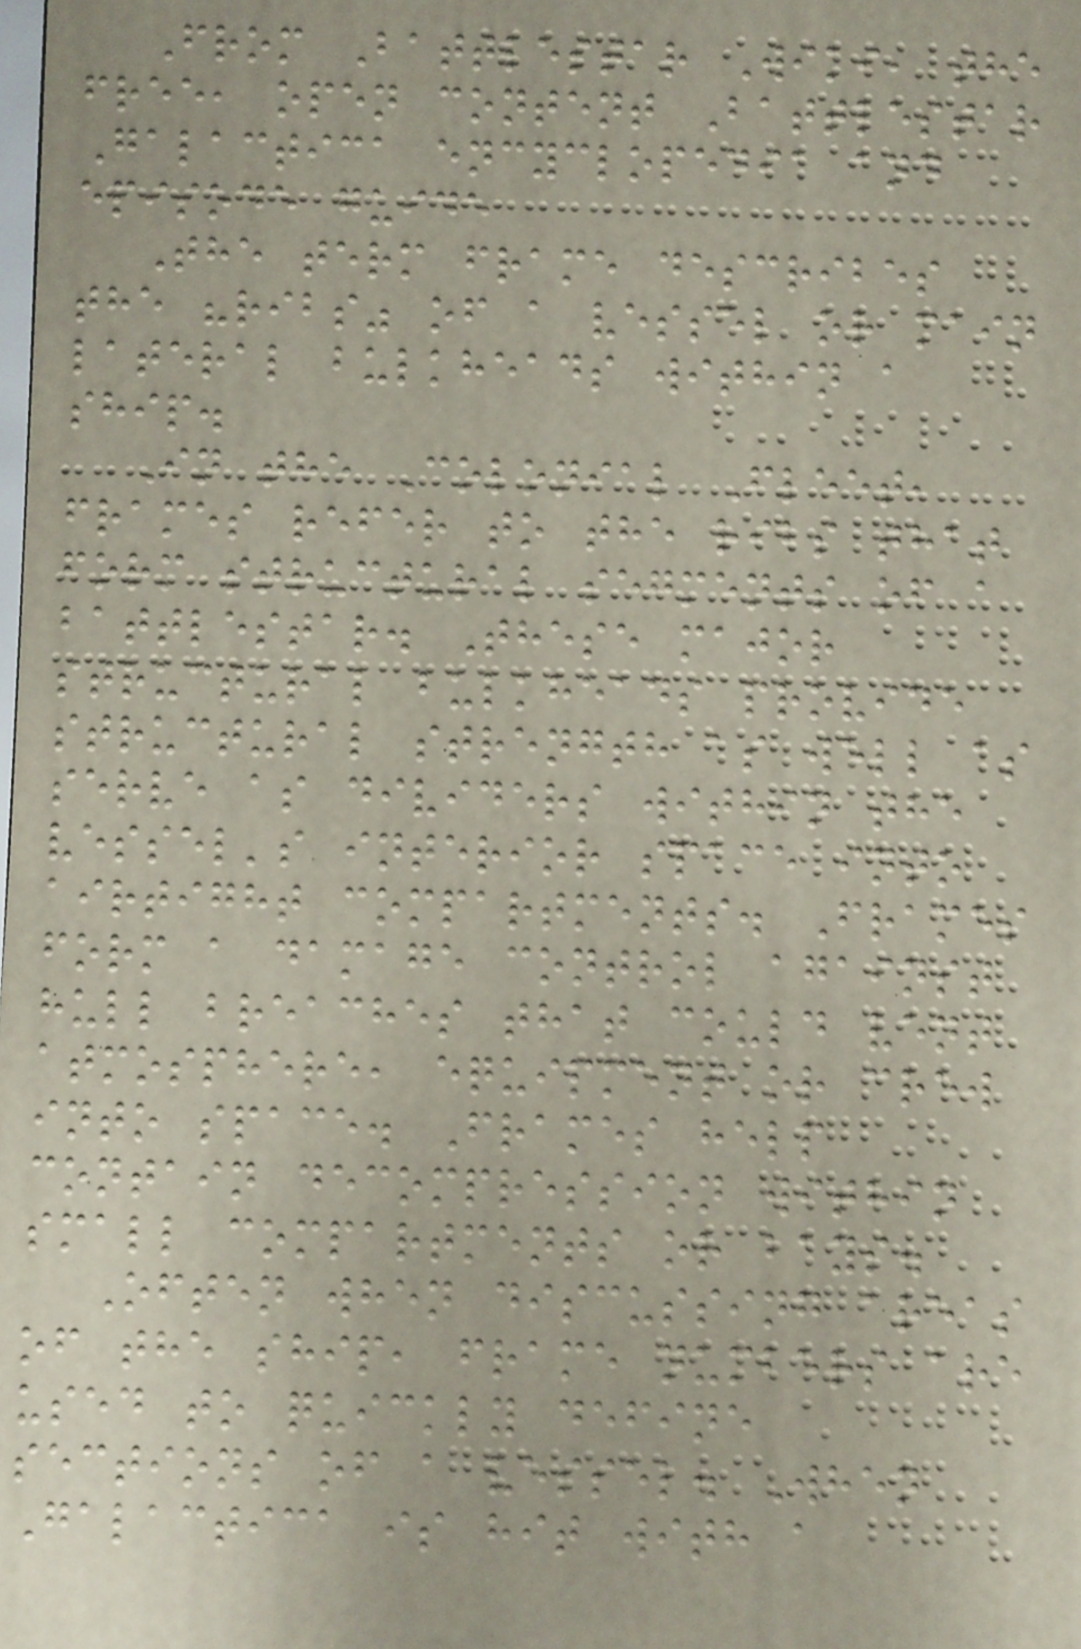From Battlestar Wiki, the
free, open content Battlestar
Galactica encyclopedia and
episode guide
The term frame describes
the "ribs" of a vessel or main
lateral bulkheads within a
ship.
In the Colonial Fleet,
frames refer to the ribs that
form structural segments of a
battlestar. These major
structural bulkheads provide
structural strength as well as
serve as dividers within the
vessel's interior space into
airtight compartments. Frames
form a damage control against
hull breaches that could vent
atmosphere, equipment or crew
into space. Frames help
contain decompression within
small compartments or bays.
Often when discussing areas
of the ship, frame numbers are
used to quickly define
sections of a vessel. When
Galactica is hit with a
